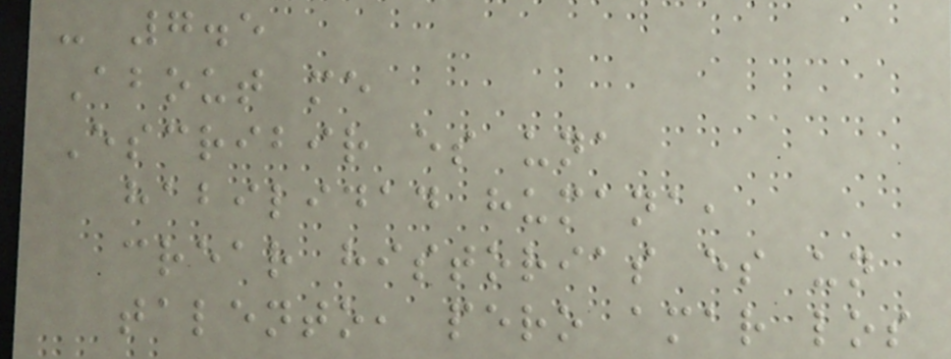- 7.5
About me
Escribir es una
habilidad humana,
crear historias es un
talento, pero amar los
